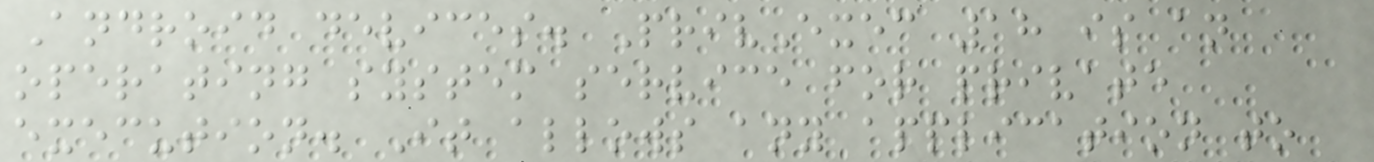Android devices. PrivExec 18 is an
operating system service for private
execution. It allows any application to
